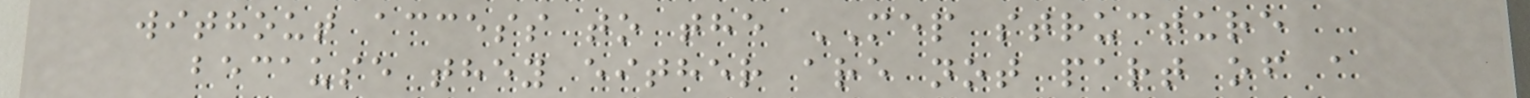without access to the MEP structure
because they either are not part of a
